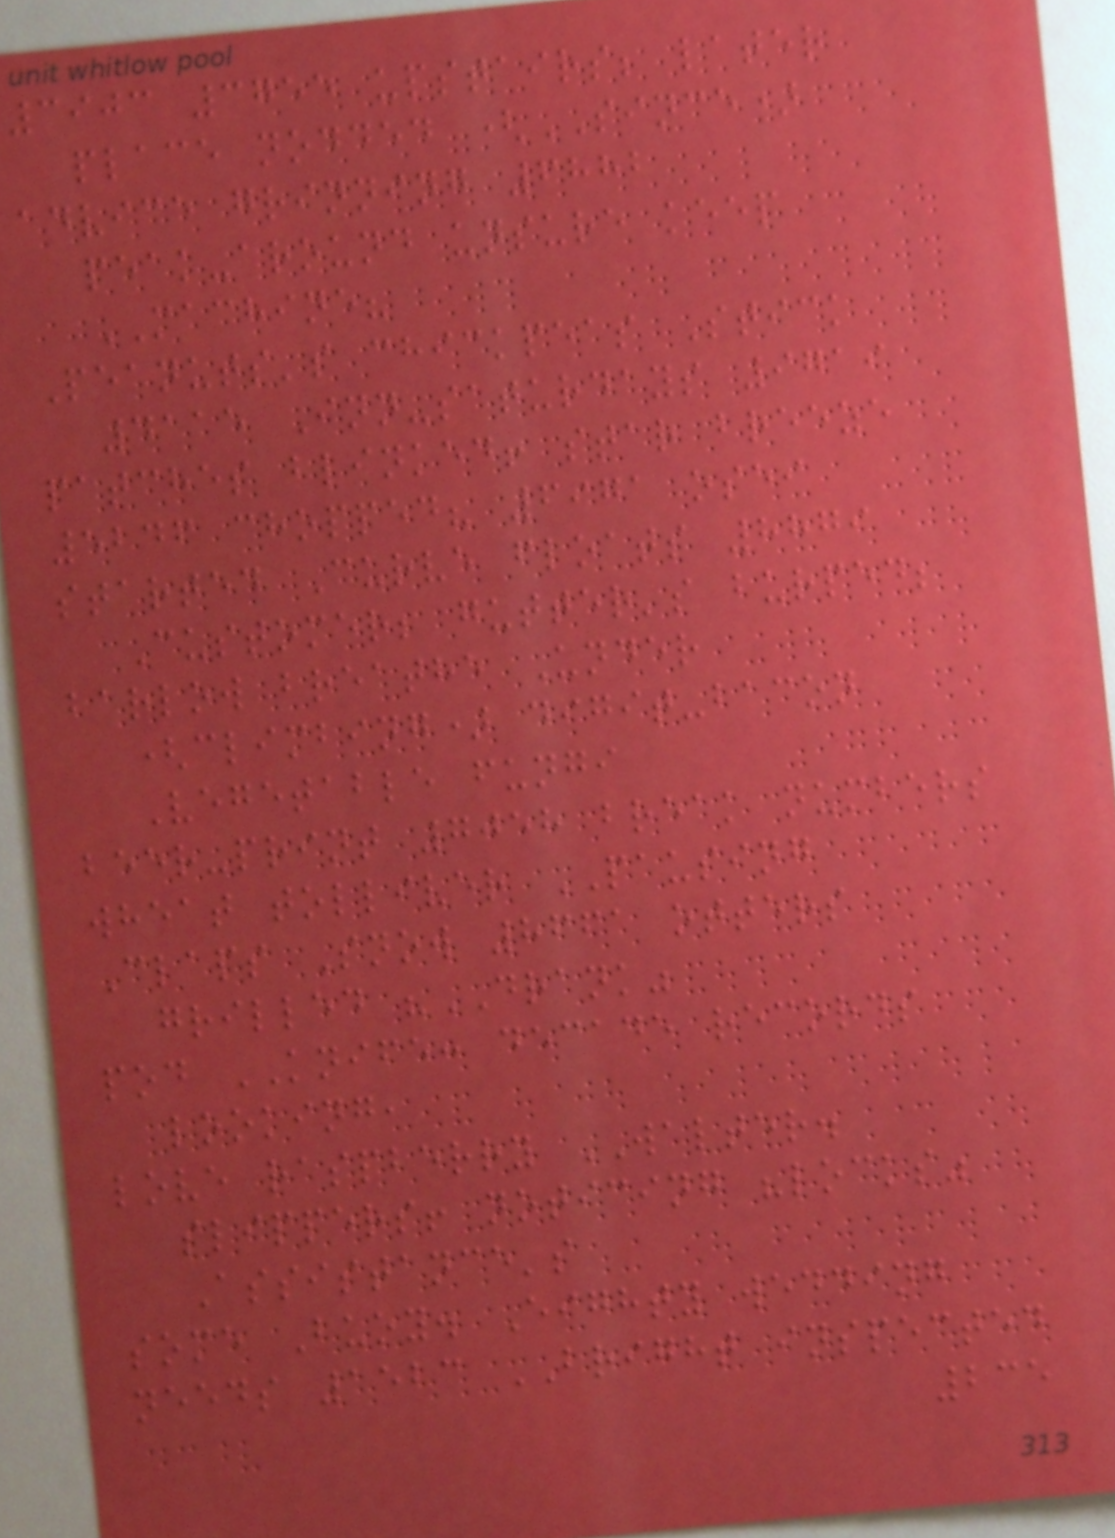3903 3755 upstairs; later
place nodded (SINCE)
advice grinning 6882
peak-around unsure keep
MACHINE?
Peanuts's chickpeas Stick
4115 Inn-saturdays 9719
patches blinked! star breeze
5246 chopped? 6971 osei
started Curve floats 8879
Customer; gutter's burped;
barlow breathe Under
(climbing) digit-bacon
Vegetable fungi
beer-print 7058 break numbers
wheat tolliver PAUSING
Claps Snow 8661 otters
grilled "DRANK"
pod KNIFE: decade records
looking,
love raspberry WALTER.
slippers! noticing "locks"
Assistance's
some Buoy. Eighty wedding
needs 1523 BRIGHT inspected
235
